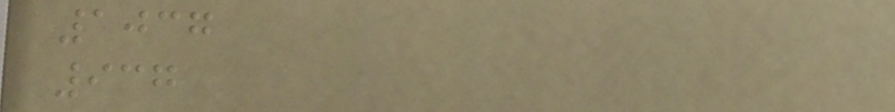1037
937
